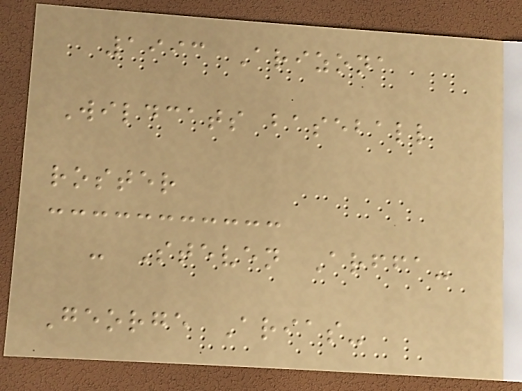1993 Arizona
Wildcats baseball
roster
- Steven Arffa-
George Arias-
